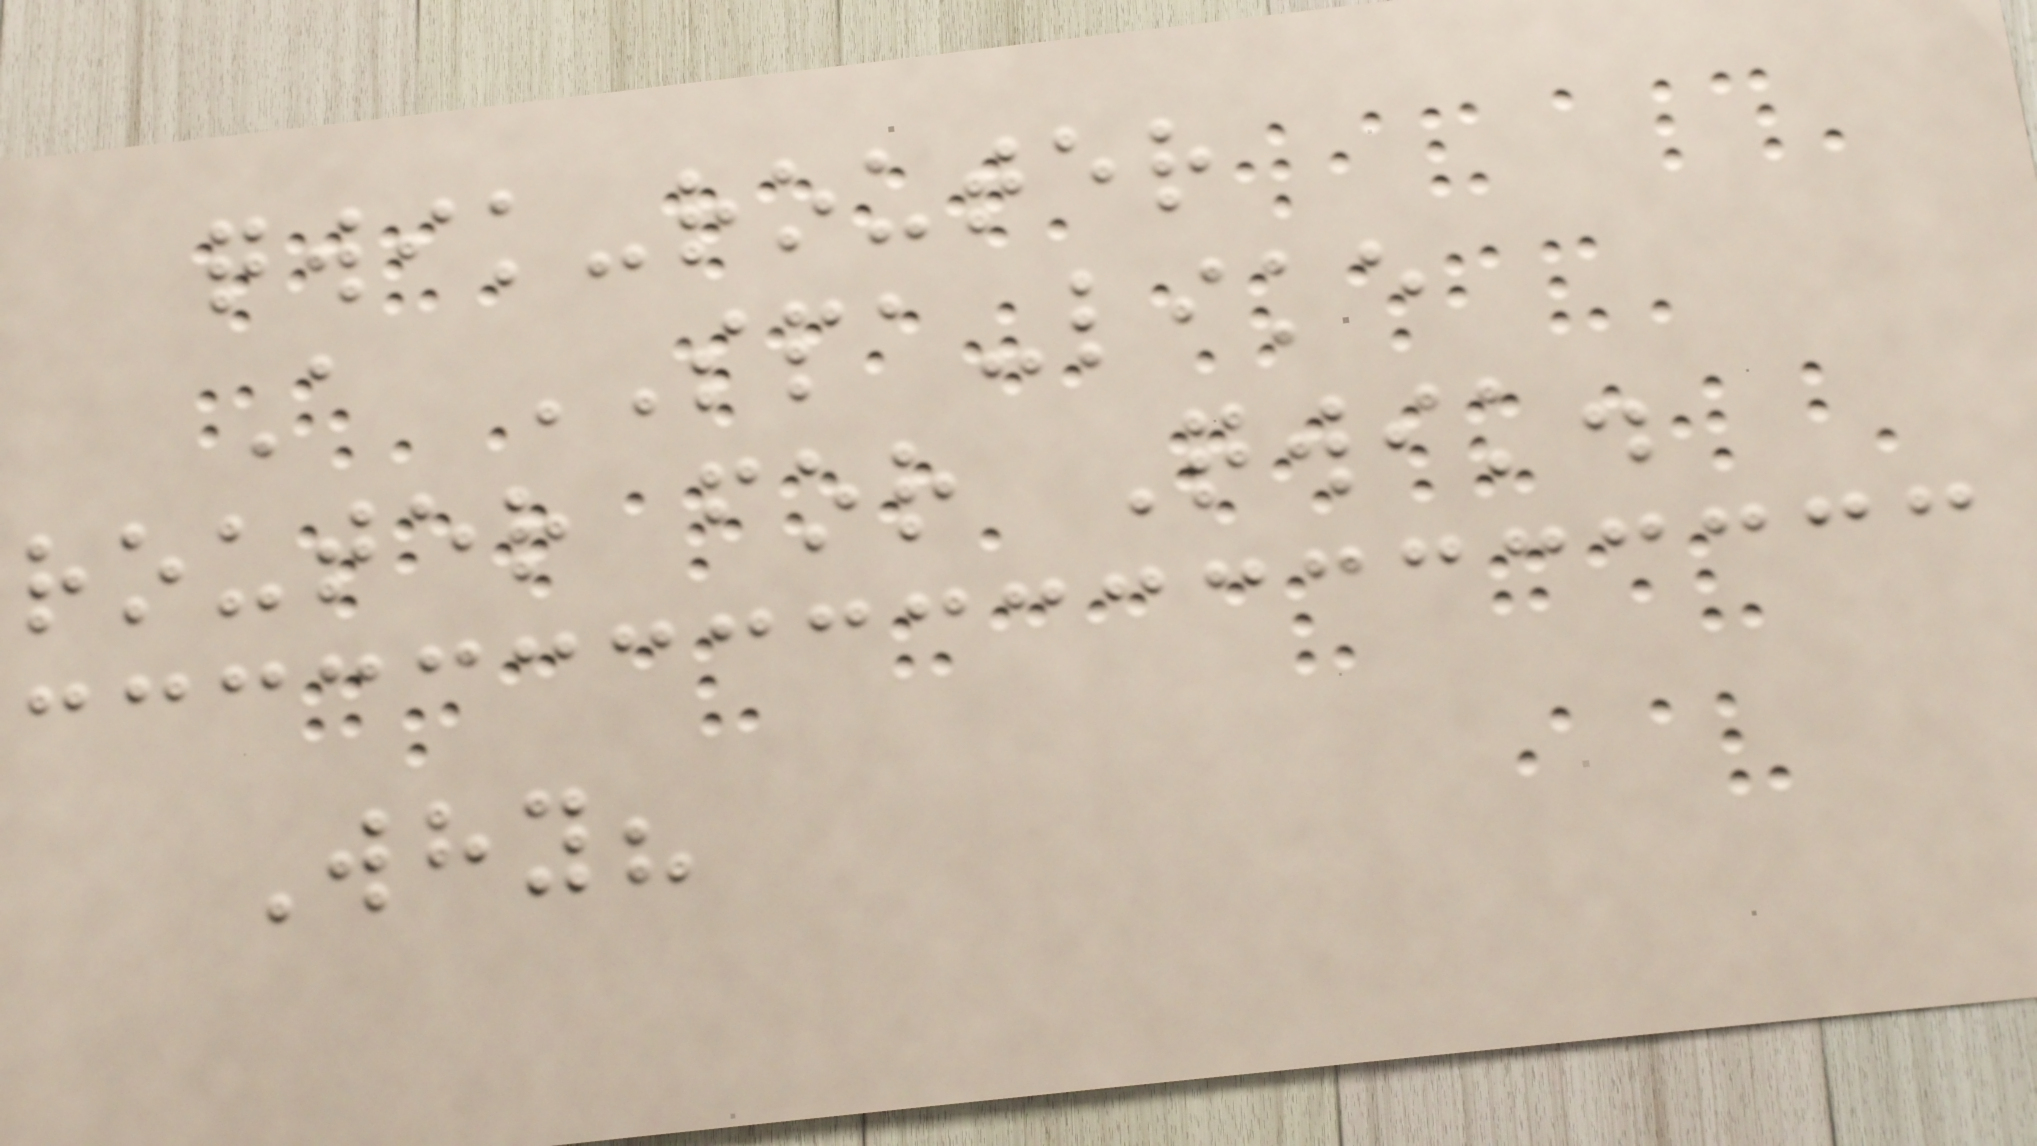qwik-router
A SPA-like
router for Qwik.
Why?
